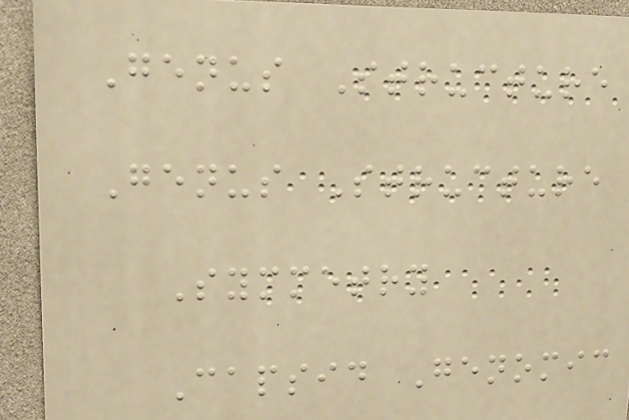Genus Structure
Genus Structure
Symmetry
Capsid Genomic
